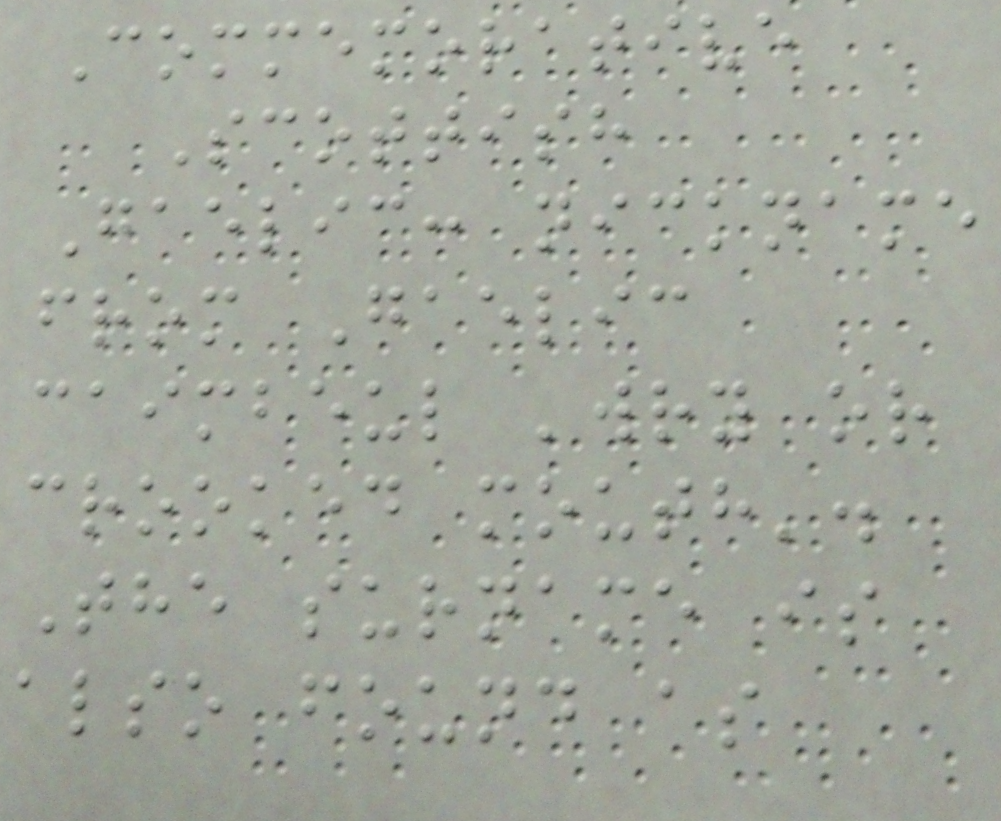Commemorative
Scottish
Gaelic: nickname
from Gaelic
caimbeul 'wry or
crooked mouth'.
The surname is
also found as
